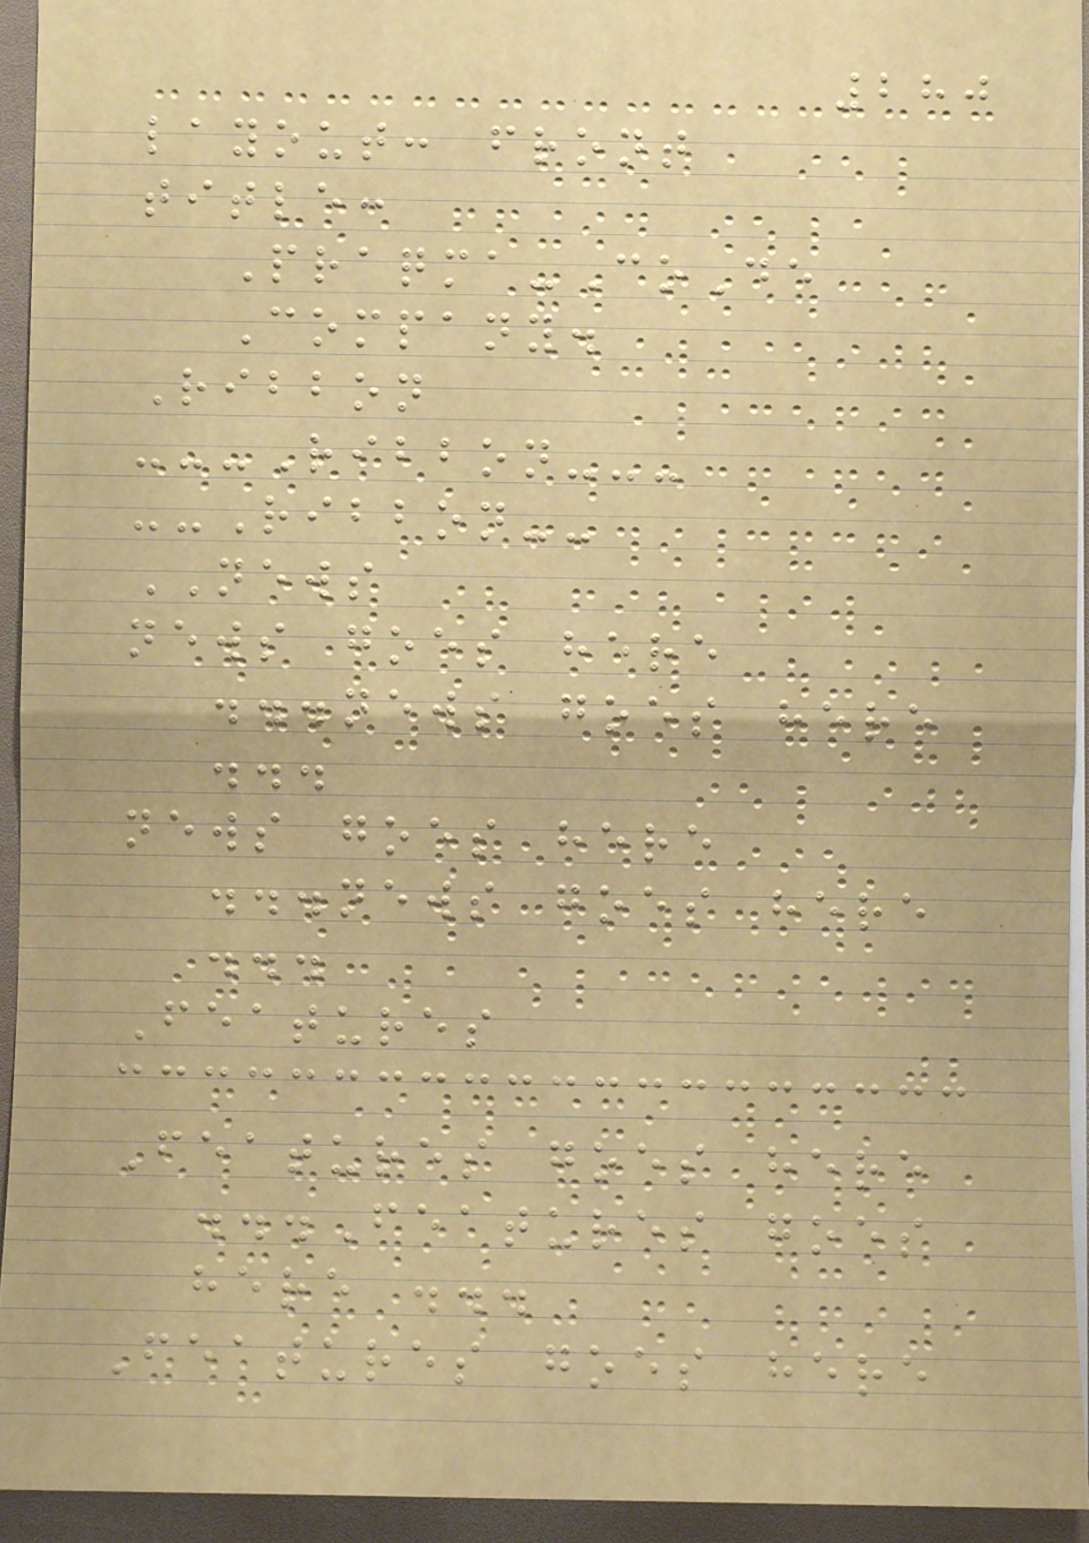280
layout: front
title:
Praqma-CoDe
Company.
Ribbon
---Ribbon---
--Ribbon--
NEWS
news goes here
...news goes here
...
news goes here
...news goes here
...
Features
Features goes here
...Features goes
here ...
Features goes here
